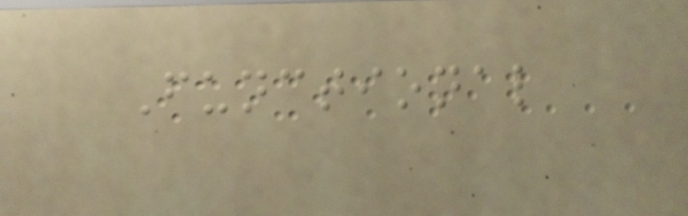Functional
